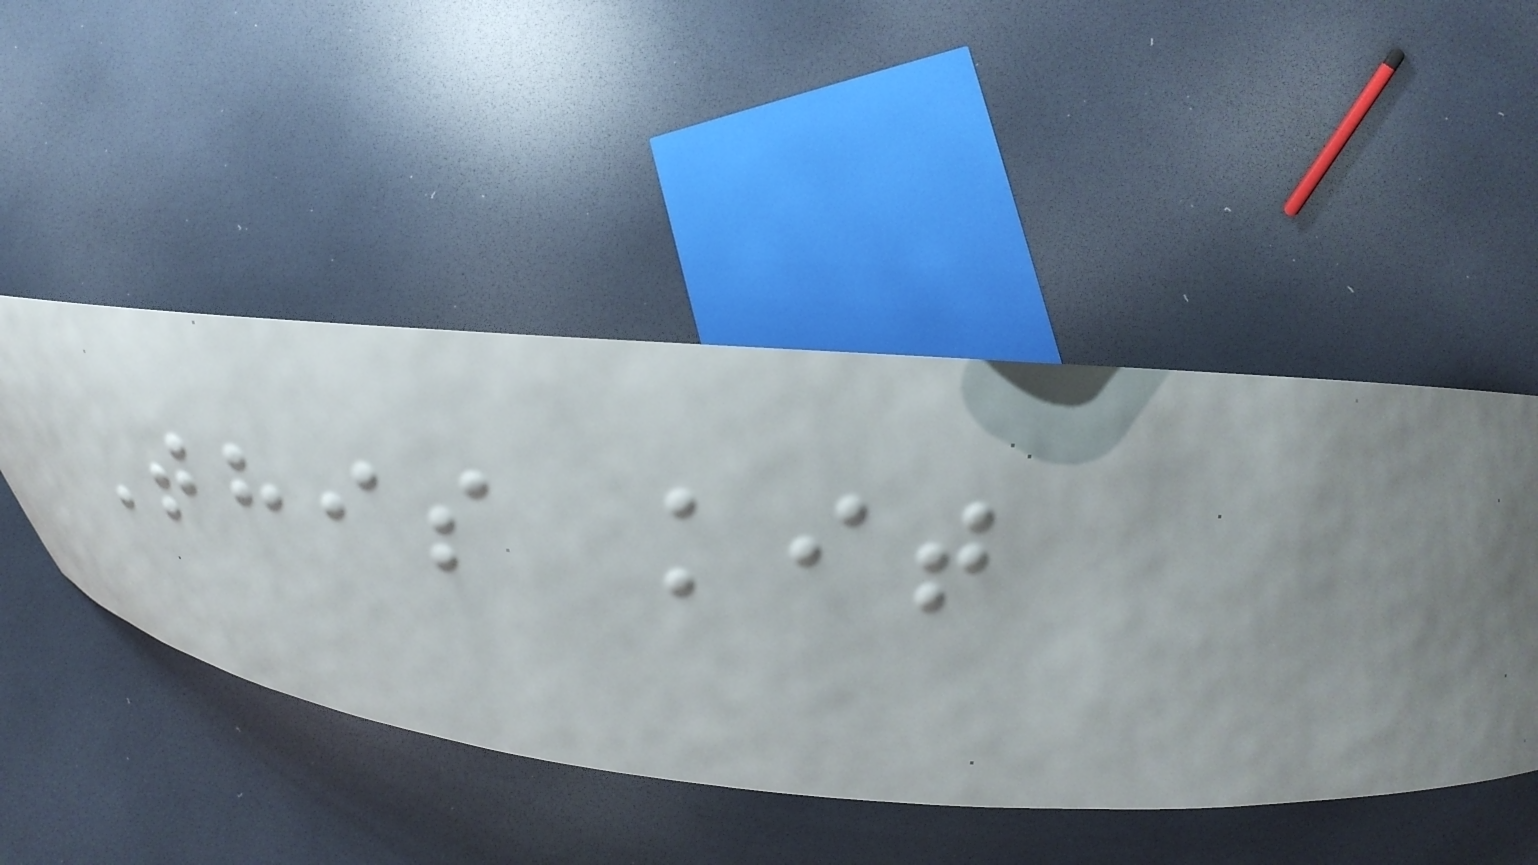This kit
